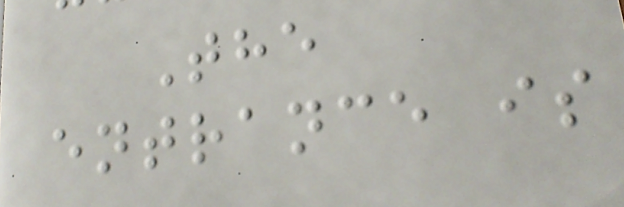The
entrance is
